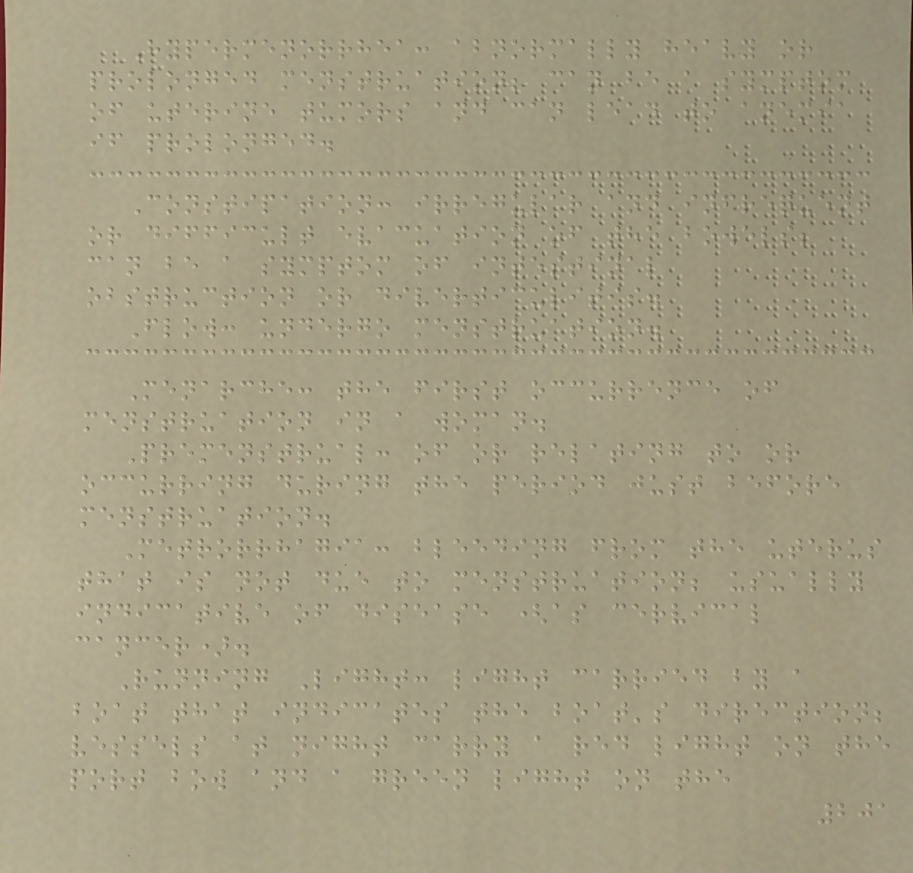Hypermenorrhea: abnormally heavy or
prolonged menstruation; can be a symptom
of uterine tumors and can lead to anemia
if prolonged.
Constipation: irregular and infrequent
or difficult evacuation of the bowels;
can be a symptom of intestinal
obstruction or diverticulitis.
Flow: undergo menstruation.
Menarche: the first occurrence of
menstruation in a woman.
Premenstrual: of or relating to or
occurring during the period just before
menstruation.
Metrorrhagia: bleeding from the uterus
that is not due to menstruation; usually
indicative of disease (as cervical
cancer).
Running Light: light carried by a
boat that indicates the boat's direction;
vessels at night carry a red light on the
port bow and a green light on the
201
